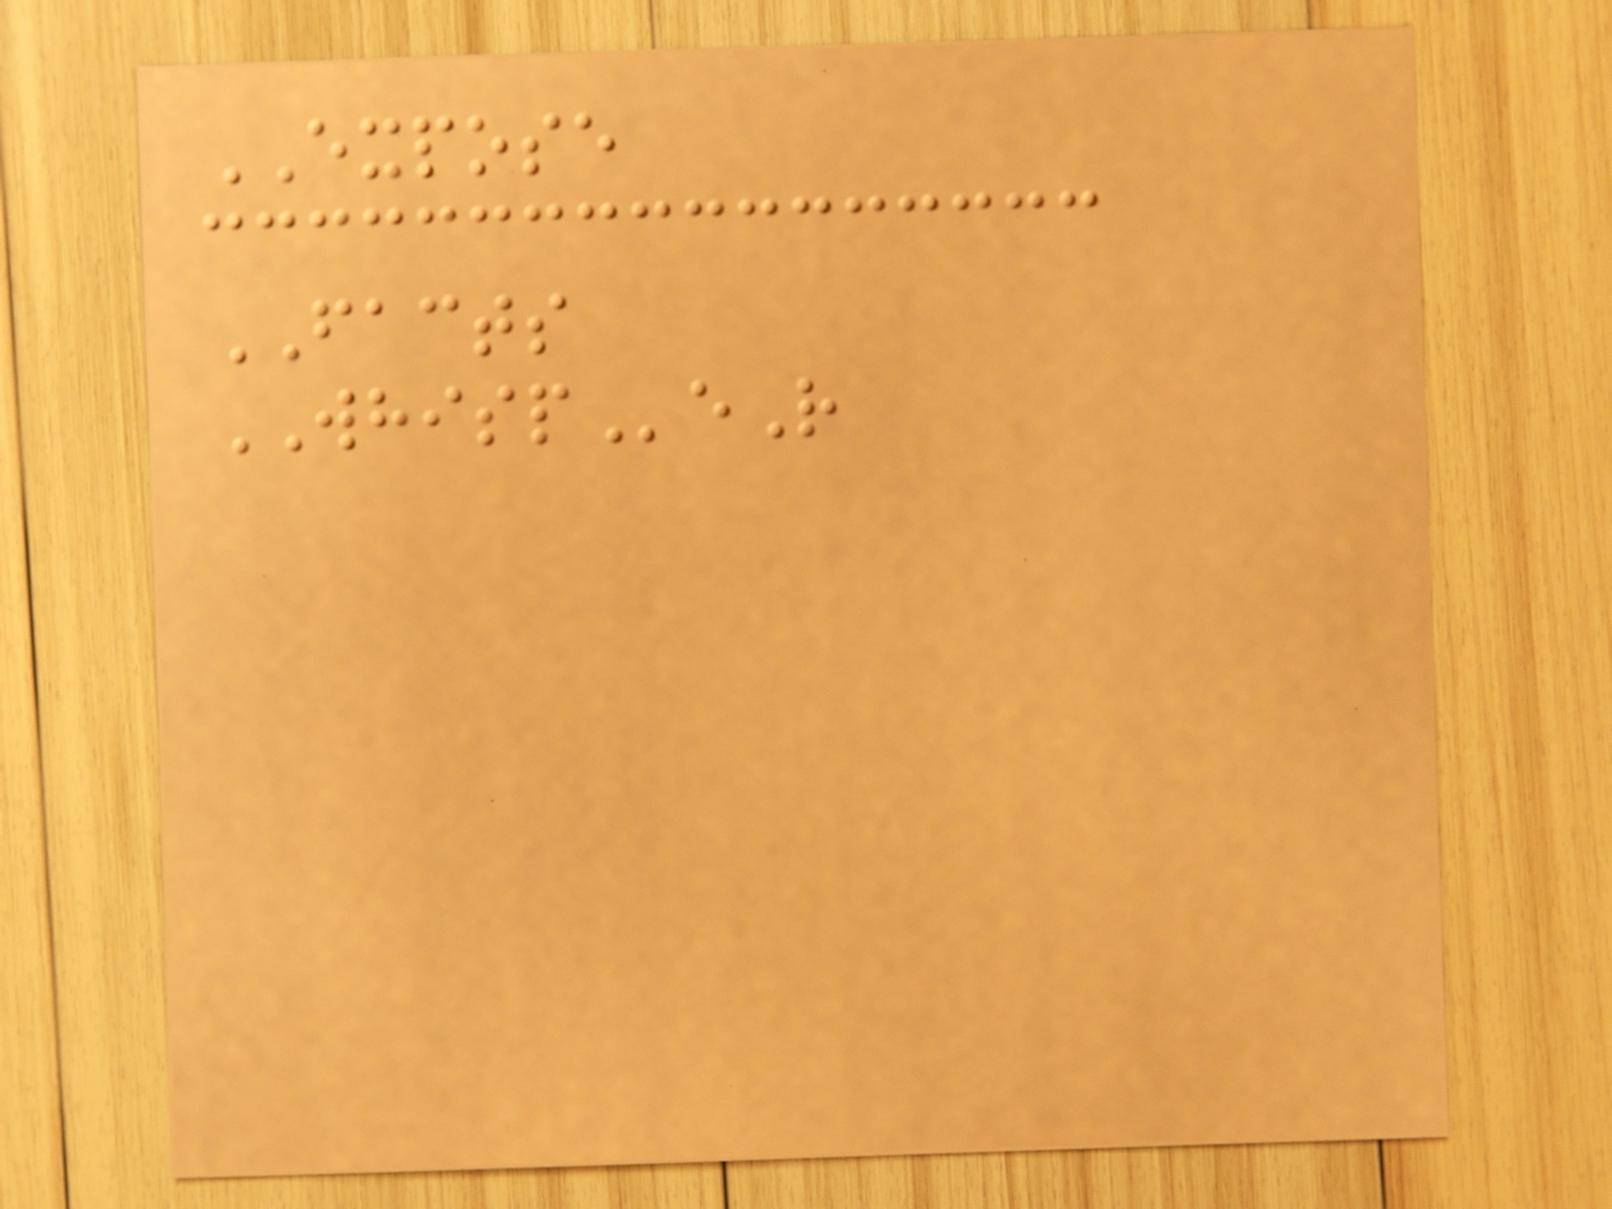EXPOSE
FACTS
WHISPeR
